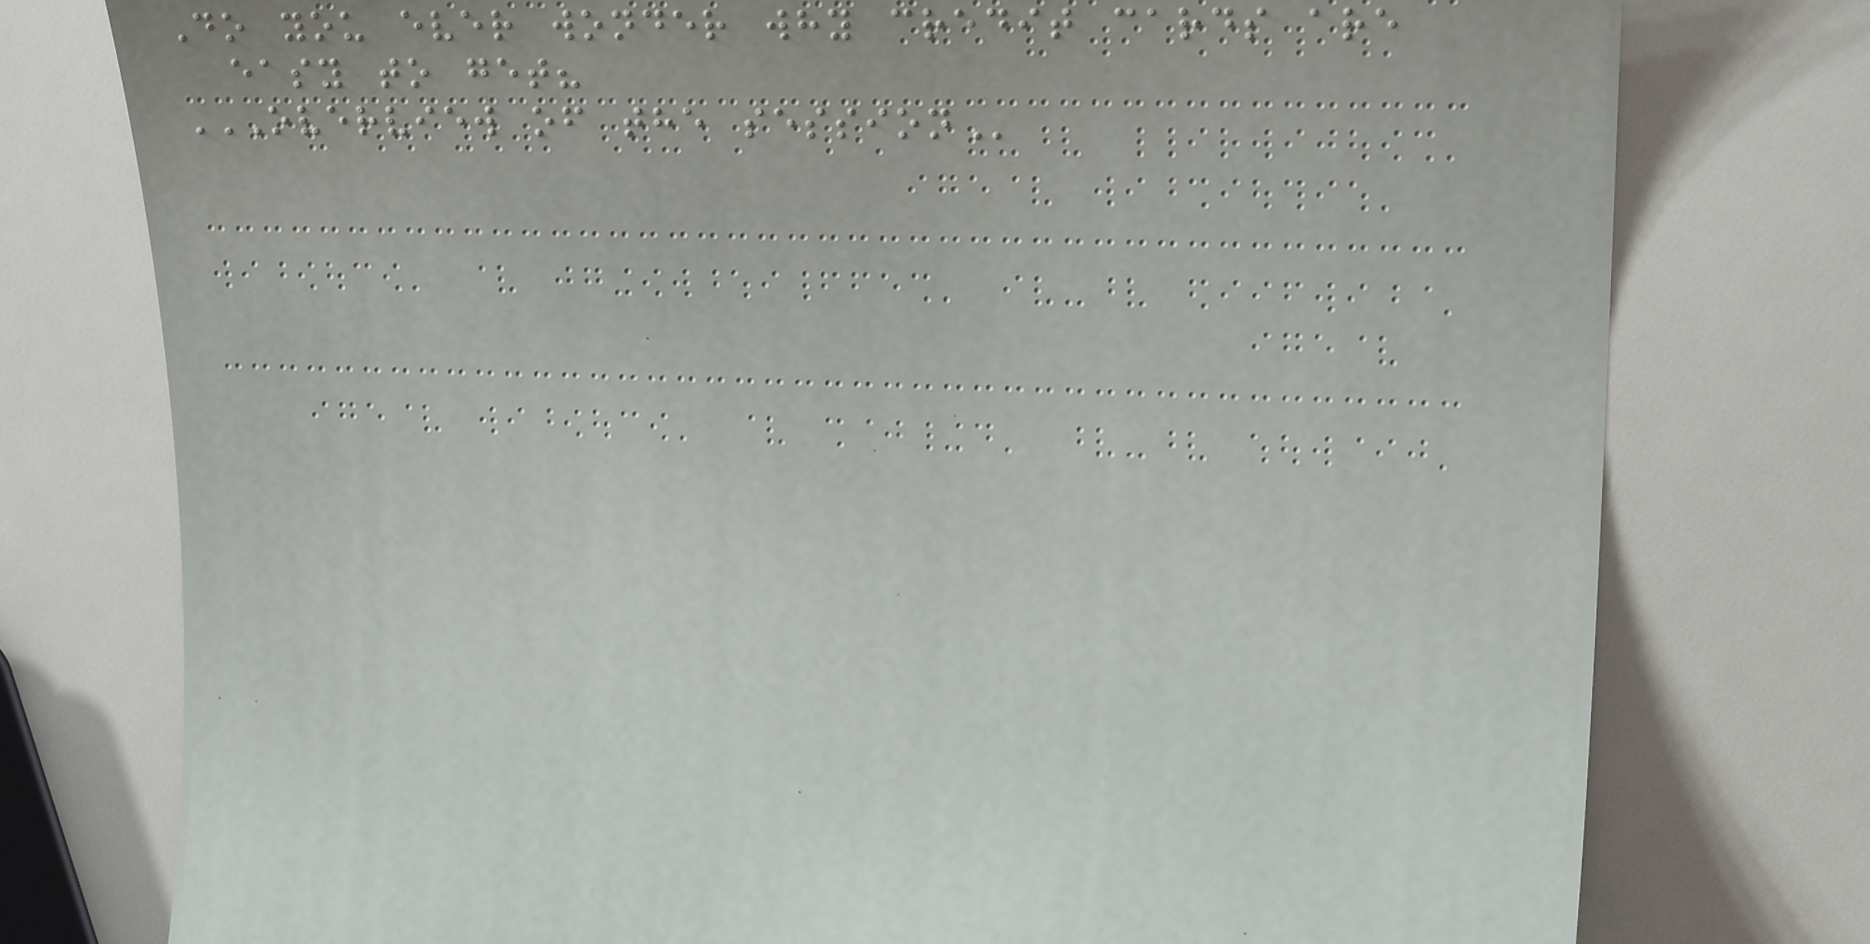Do you ever wonder why credit cards are
easy to get?
OVERVIEW OF THE SESSION
